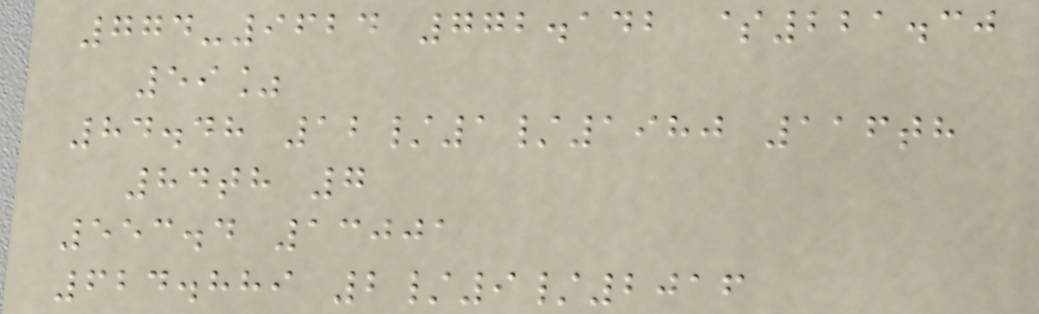774-9624 772.142 $221.30
59%
84.48 12/1/1980 116th
84th 7
553.4 13001
624.889 2/9/2016
